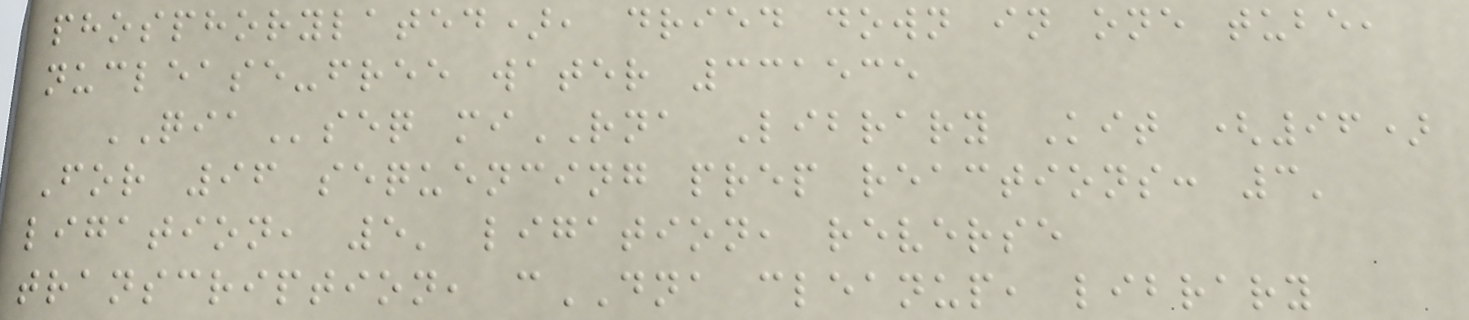phosphorylated), dried down in one tube,
nuclease-free water 331535
QIAseq miRNA Library Kit (96)
For 96 sequencing prep reactions: 3'
ligation, 5' ligation, reverse
transcription, cDNA cleanup, library
